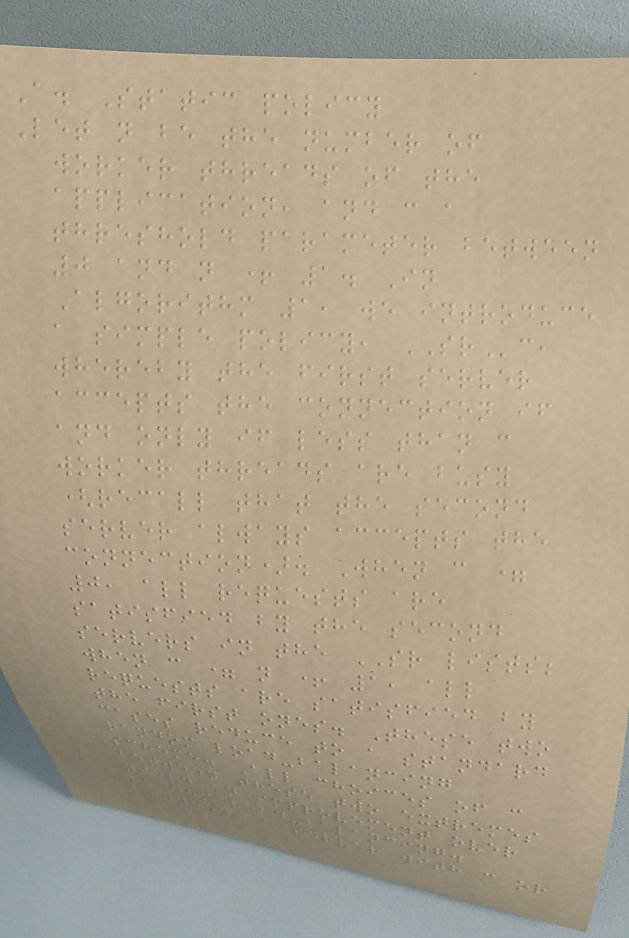A. Static policy
Let n be the number of
worker threads of the
application, and c a
threshold parameter between
0 and n + 1. In
Algorithm 1, we introduce
a simple policy, SRc,
whereby the first server
accepts the connection if
and only if less than c
worker threads are busy
(recall that the second
server always accepts the
connection). When c =
0, all requests are
satisfied by the second
servers in the SR lists;
when c = n + 1, all
requests are satisfied by
the first ones. These two
cases reduce to a standard
random load-balancing
scheme. All choices of c
between these two extremes
yield an improvement over
random load-balancing.
Indeed, a server with c or
